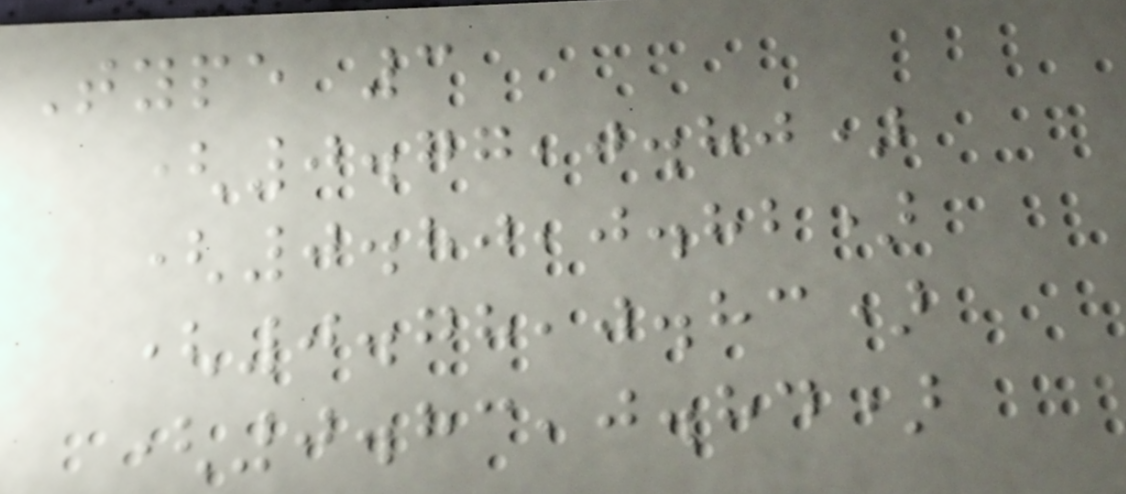Type 3
(0.77,0.80)
(0.80,0.82)
(0.78,0.83)
(0.83,0.84)
